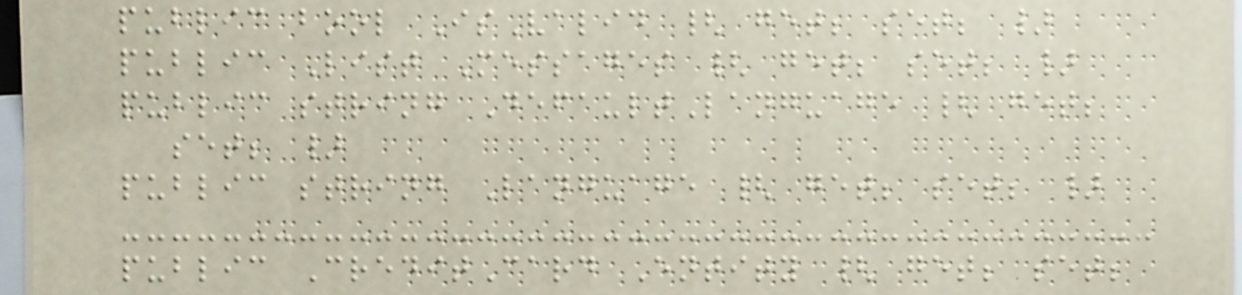public bool IsValid { get; set; }
public List Messages { get; set; }
public string DefaultLanguage { get;
set; }
public string Language { get; set; }
public CreditCard Entity { get; set;
